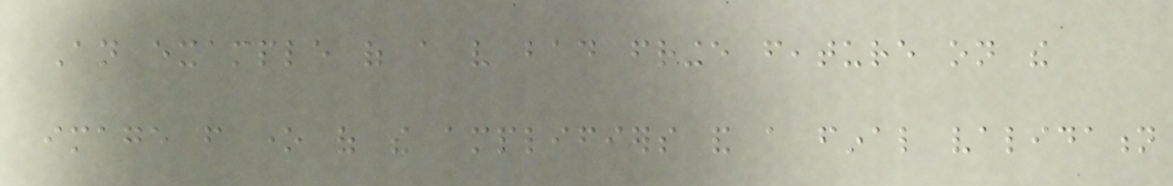An example of a very bad fringe feature on the
image from one of the amplifiers and a final validation
